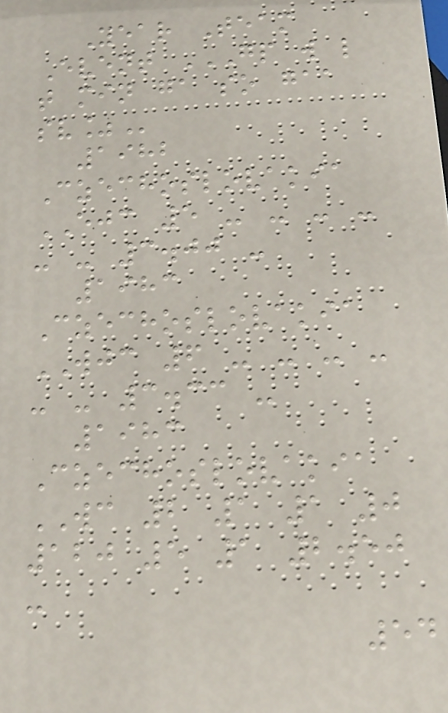Year Team
Event GP W L
T MIN GA SO GAA
SV%
1982
Czechoslovakia
EJC 5 - - - -
- - 3.00 -
1983
Czechoslovakia
WJC 6 - - - -
- - 3.33 -
1983
Czechoslovakia
WC 2 1 1 0
120 5 1 2.50
-
54
